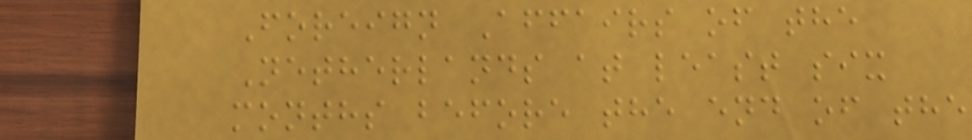Foreign Affairs of the
Netherlands at least six
months before the end of the
